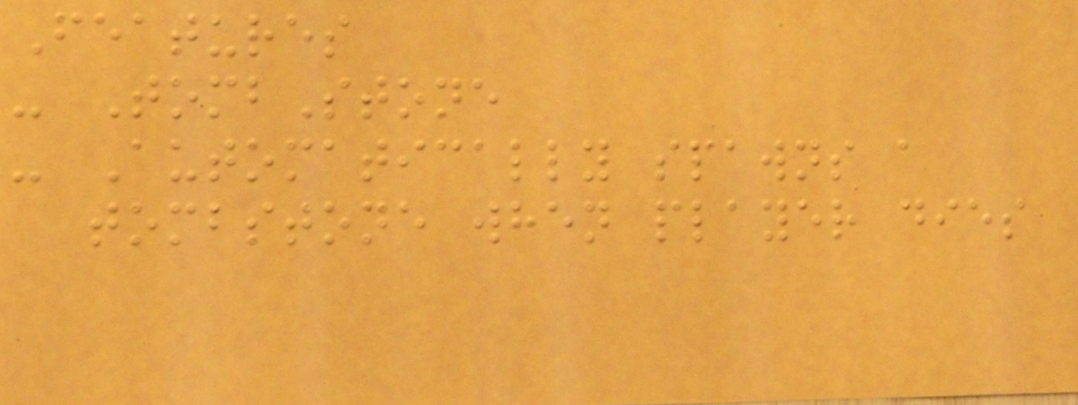Features
- TombStone
- Automatically spawns a
tombstone when player dies
